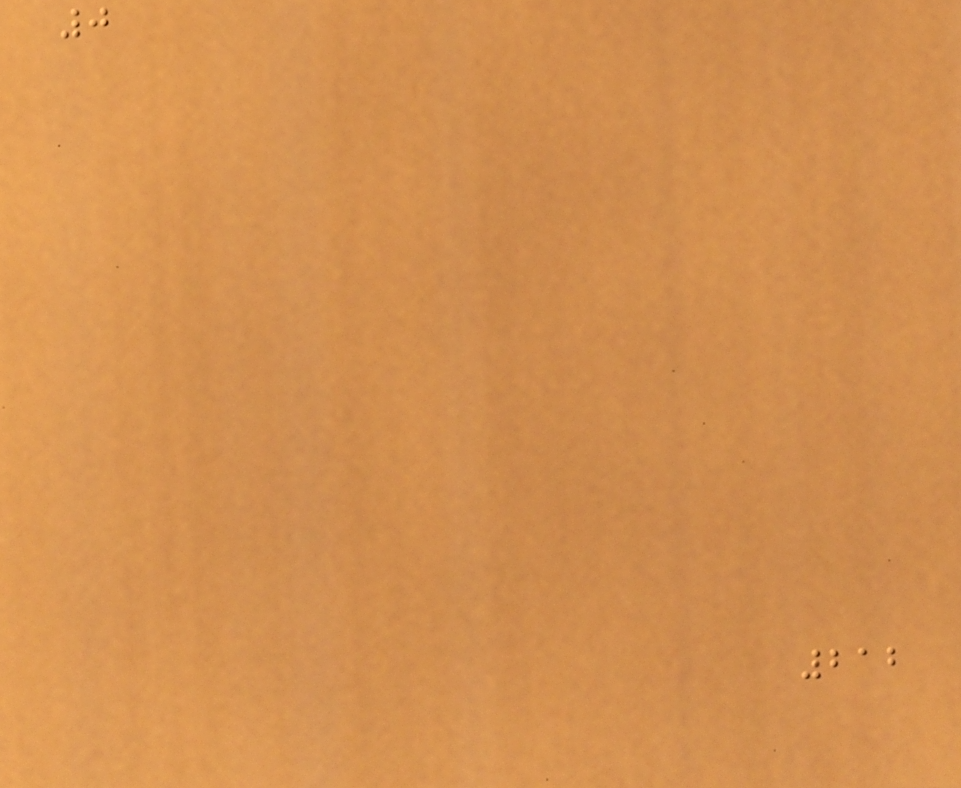0
212
